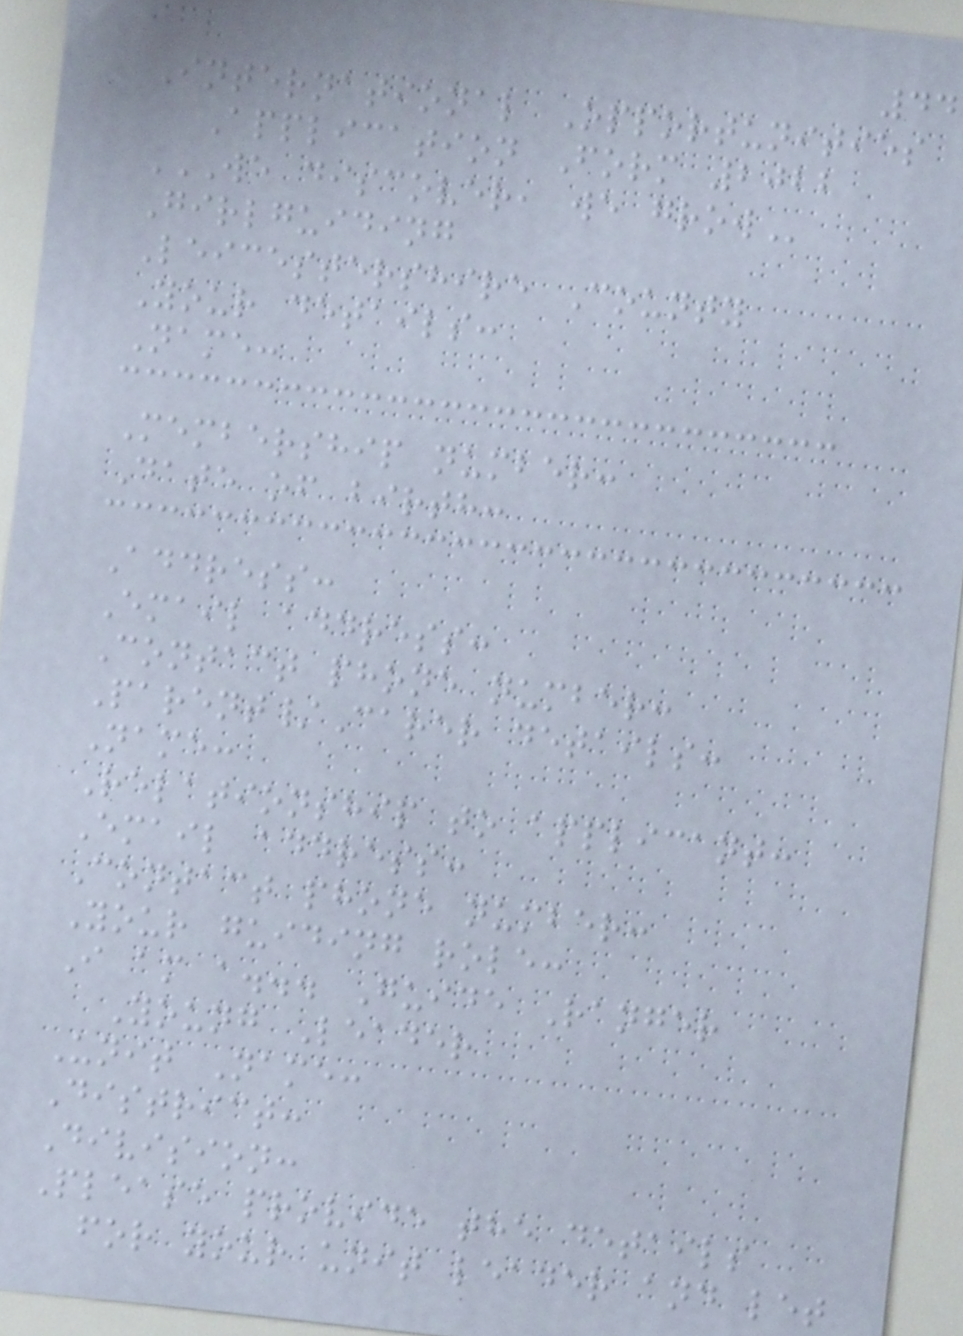44
International Opportunities
Application Form 2022
WE DISCOVER, WE GROW
Girlguiding
Leicestershire County
Your details:
Name:
Membership number:
Date of birth:
Address:
Email address:
Contact phone number:
Parent/Carer details:
Name:
Relationship to applicant:
Email address:
Contact phone number:
Your guiding role:
I am a... Guide Ranger
Young Leader
Unit Name:
District:
Division:
Please provide the details
for your unit leader and let
